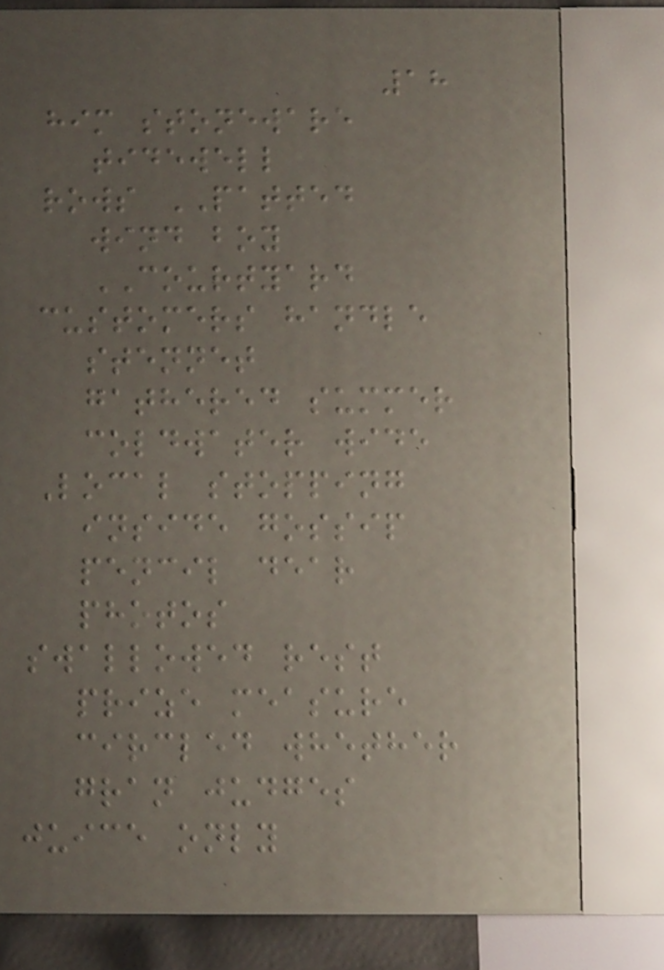18
him stoneware
tidewell
rows PATTED
wind boy
COURTYARD
customers handle
stennet
gathered summer
coldwater wide
Local stopping
inside gossip
pencil dear
photos
swallowed rest
prize measure
circled whether
gran judges
juice only
